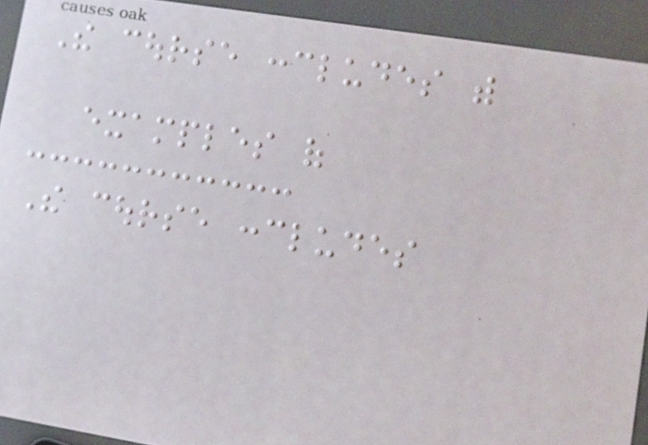The course concludes with
examples of
The course concludes
